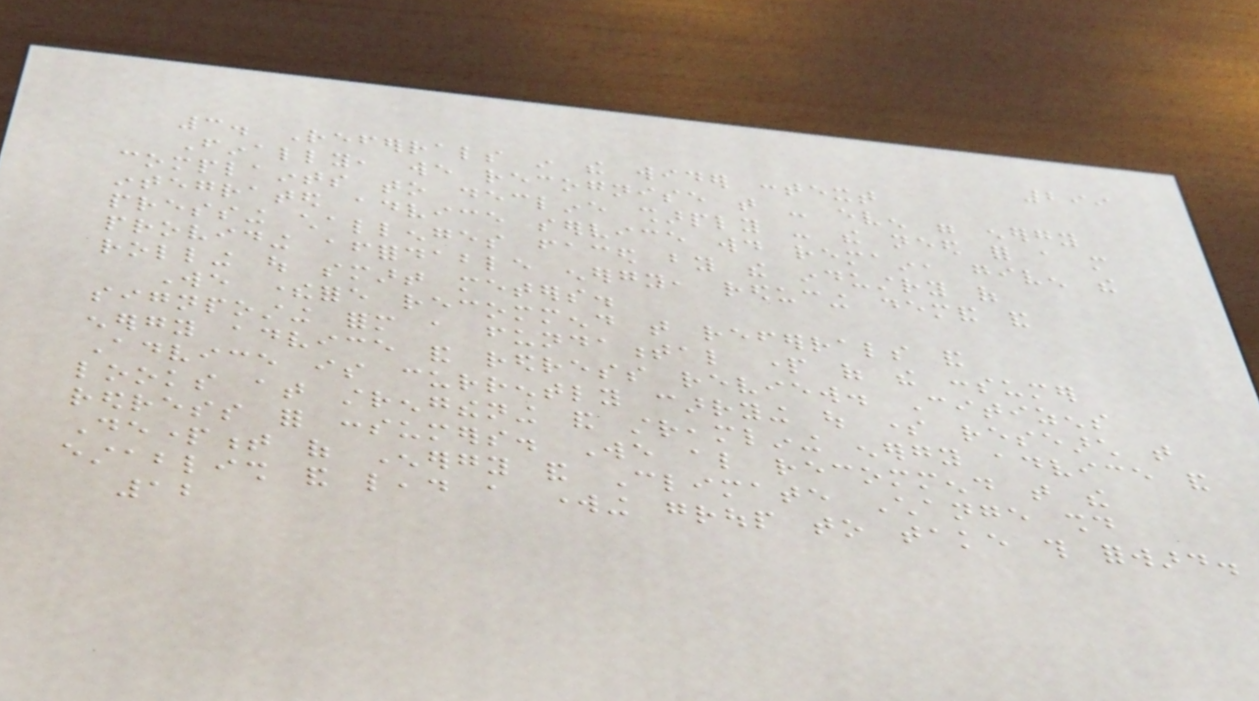299
3. Referrals in the wider context
Finally, we recognise that - even were energy
complaints to decline sharply - the need for a more
integrated advice service would remain, given the
pressing challenges faced by the industry of
providing affordable energy, reducing demand and
rolling out smart meters.
We therefore recommend that referrals and
signposting form a fundamental part of the consumer
energy advice and redress review. Citizens
Advice is currently carrying out some research that
looks at strengthening and streamlining energy advice and
redress for consumers. We also recommend that the
Department of Energy and Climate Change should
establish and lead a working group to take this forward.
12
